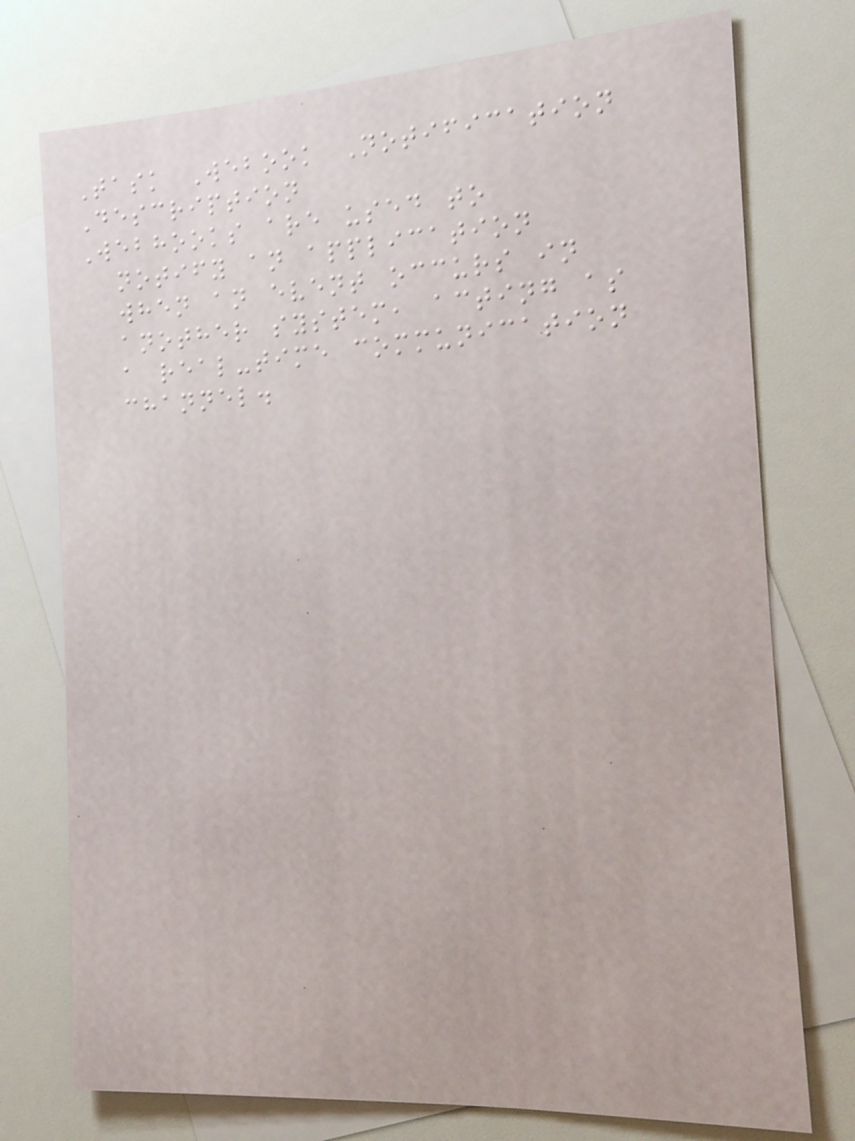Task Webook Notification
Description
Webhooks are used to
notify an application
when an event occurs in
another system, acting as
a real-time communication
channel.
